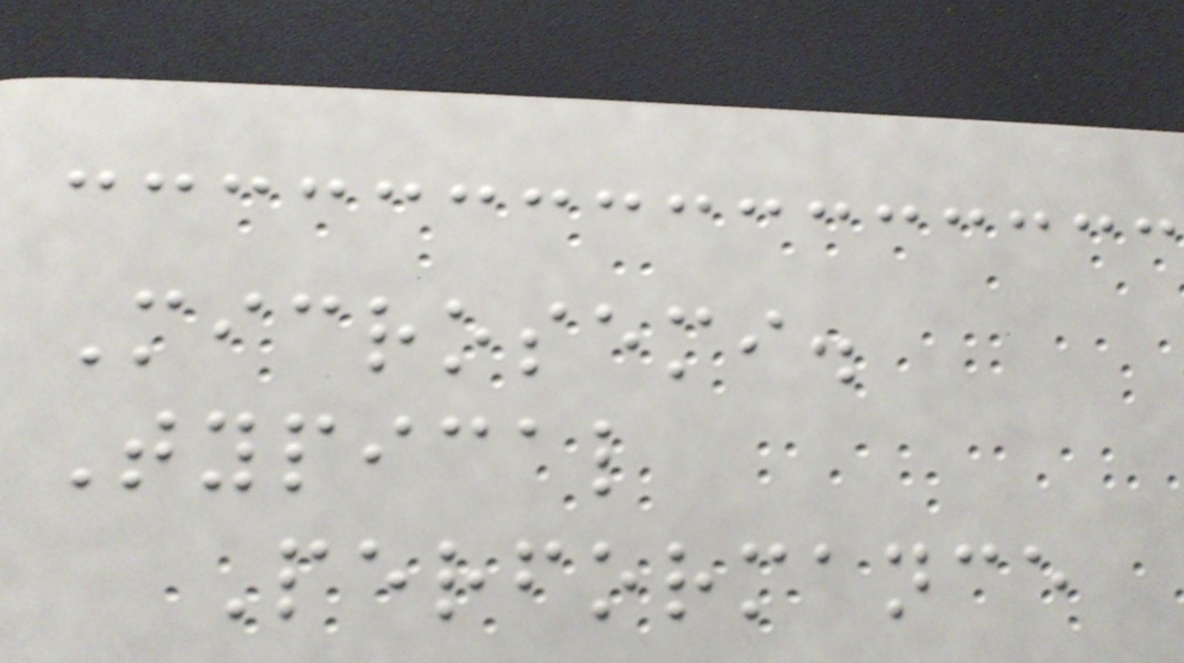Microsemi.
Typical
Performance
